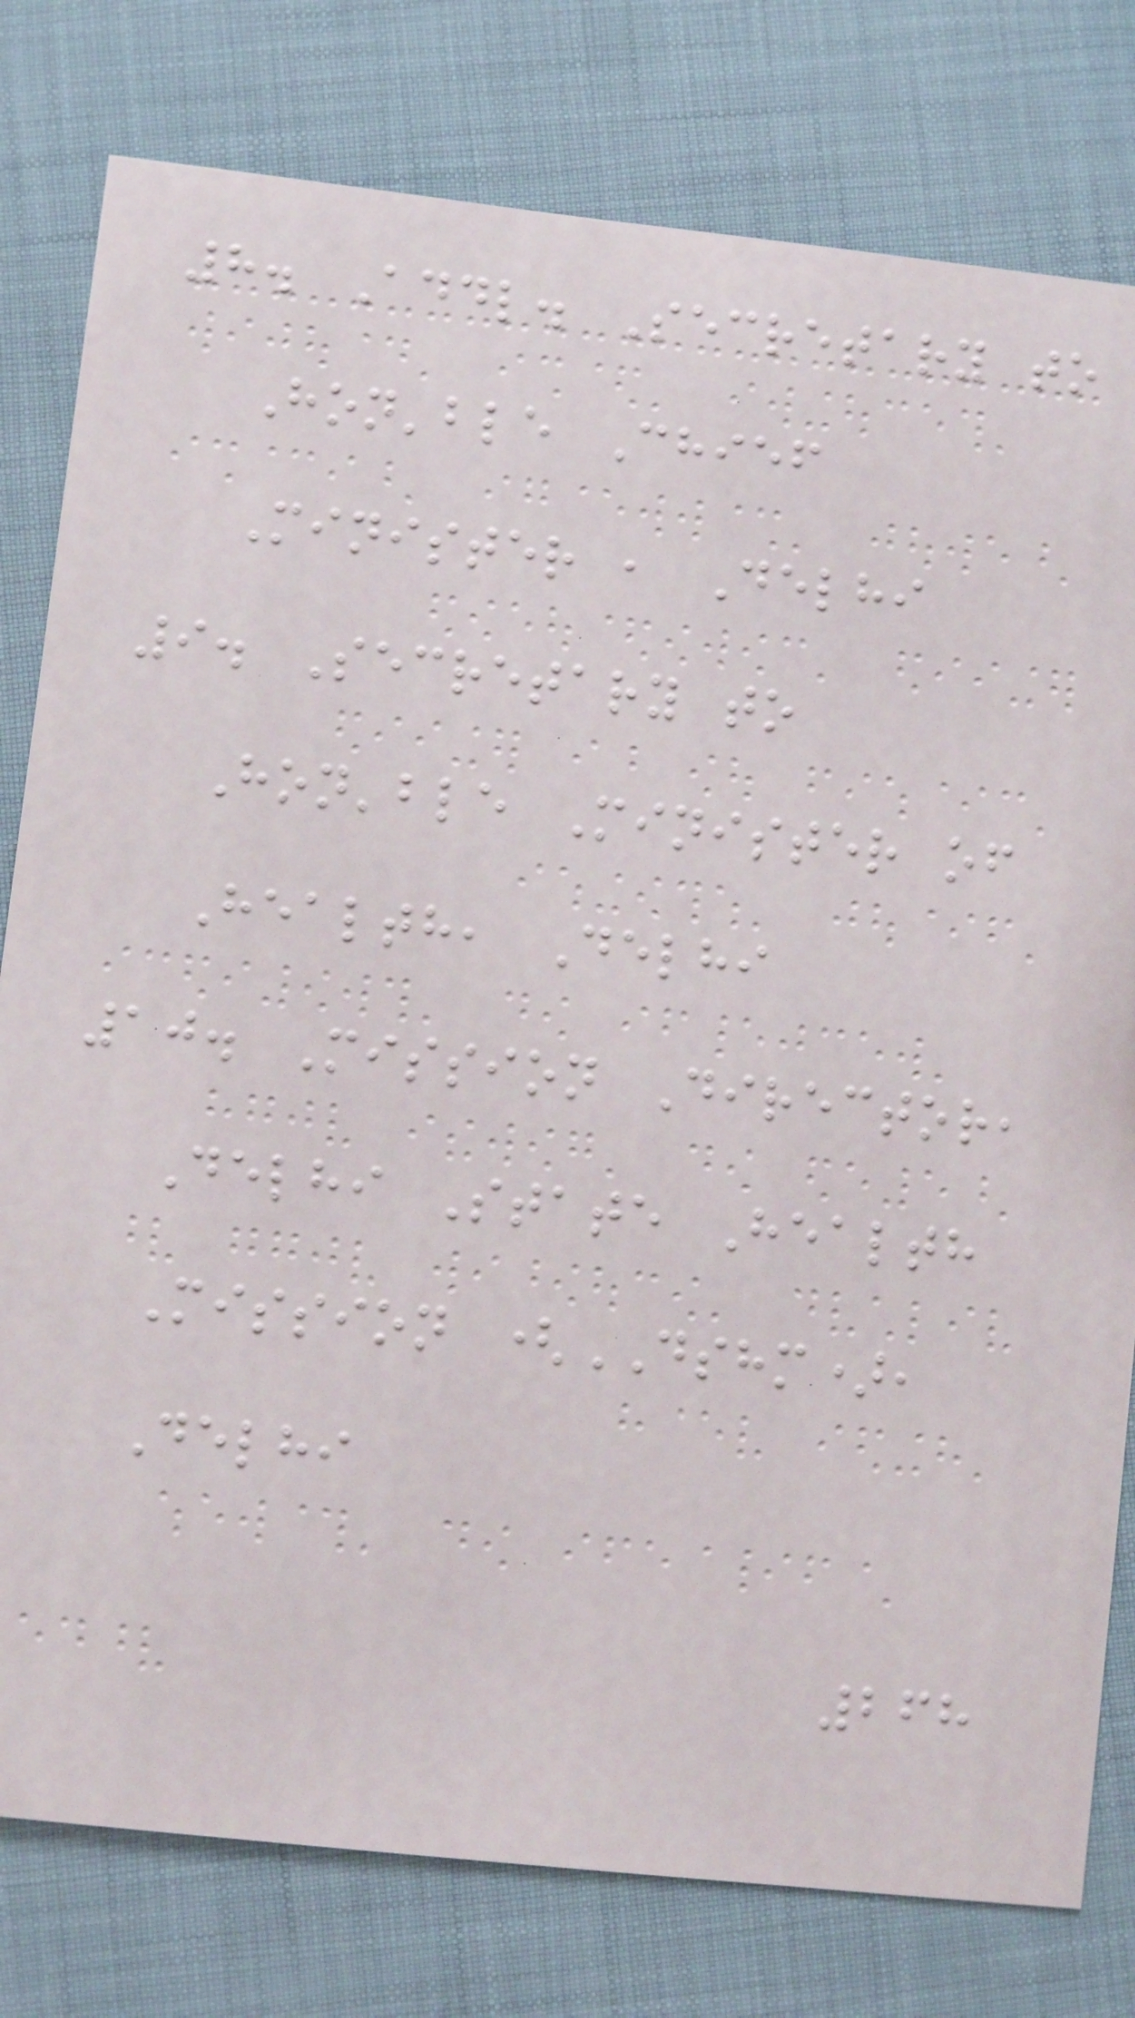8. Addl. Secretary to
Hon'ble Chief
Minister , Delhi
9. Secretary to
Hon'ble Minister of
Health, Delhi
10. Mission Director,
Delhi State Health
Mission (DSHM),
Delhi
268
